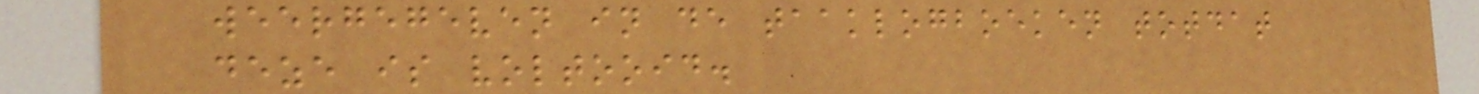weergegeven in de taaklogboeken totdat
deze is voltooid.
